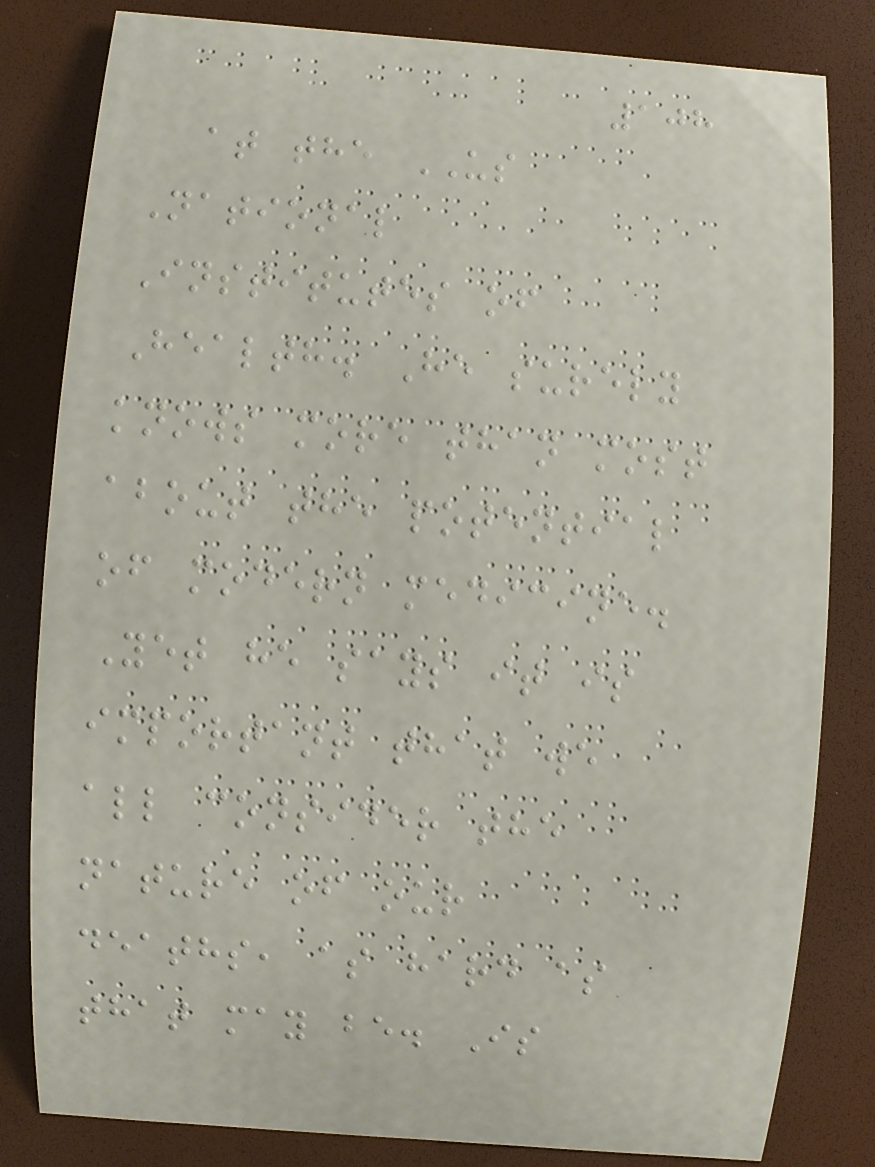108
at the US
National
Institutes of
Health. He surely
knows more than most
about the potential
of modern medicine.
Yet he says it is
important that we
all consider the
nature of our
deaths, as hard as
that may be. Is
